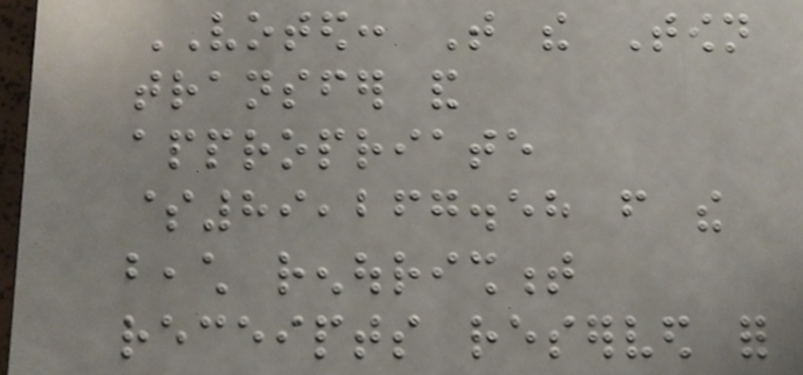VOTED: That the Town
transfer and
appropriate
$89,267.58 from the
beach renourishment
receipts reserved for
